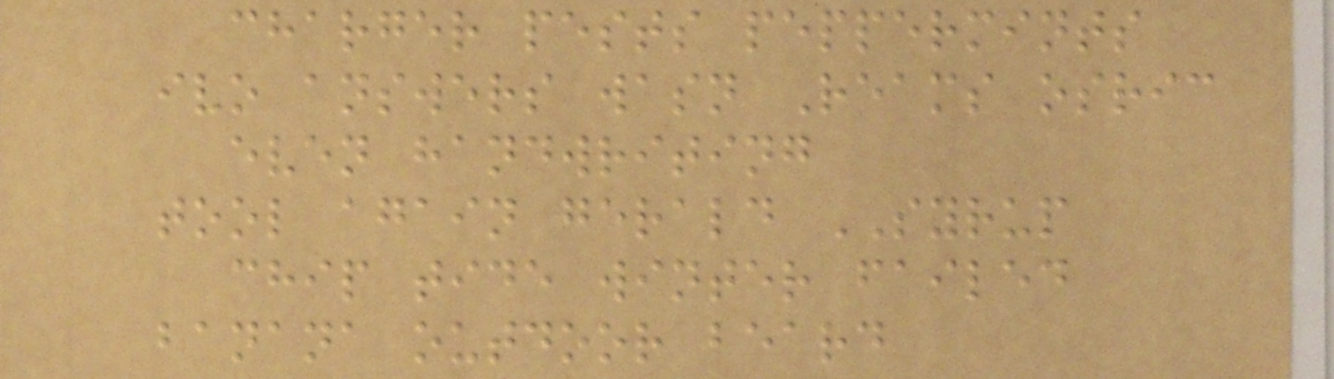charger pests peppermints
ivo answers wasn Reams osric
even handwriting
tool again gerald SYRUP
chip tide winter failed
banana outdoor beard
